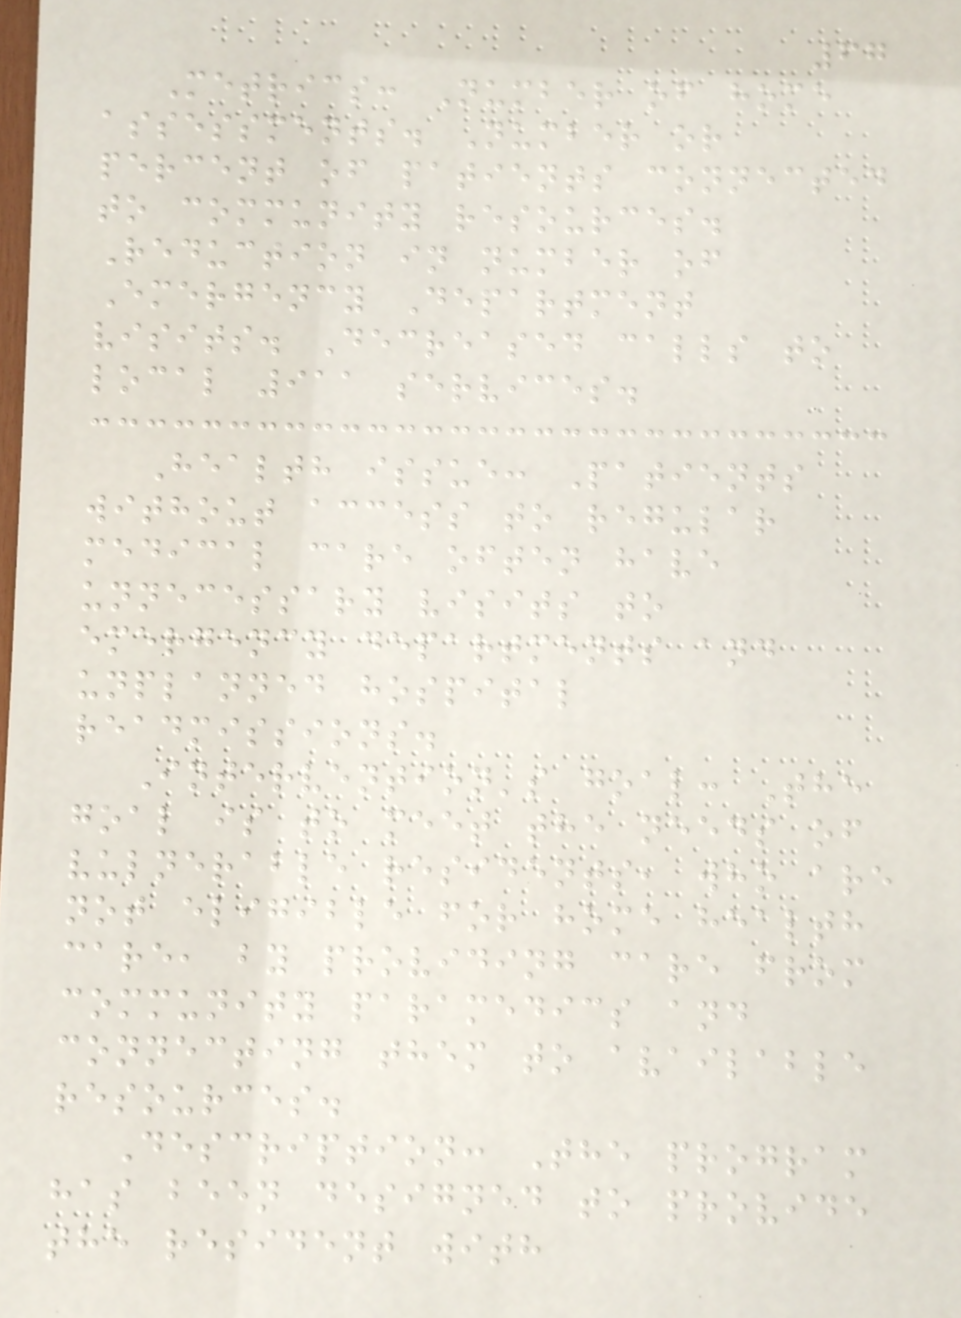67
Metrics: Number of home
assessments. Number or
percent of patients connected
to community resources.
Reduction in number of
Emergency Department
visits. Decreased calls to
local 911 services.
Health issue: Patients
without access to regular
medical care often have
unnecessary visits to
emergency departments and
unplanned hospital
readmissions.
Intervention's goal: The
goal is to meet the needs of
vulnerable residents, who are
not eligible for home health
care, by providing care from
community paramedics and
connecting them to available
resources.
Description: The program
has been designed to provide
the resident with
